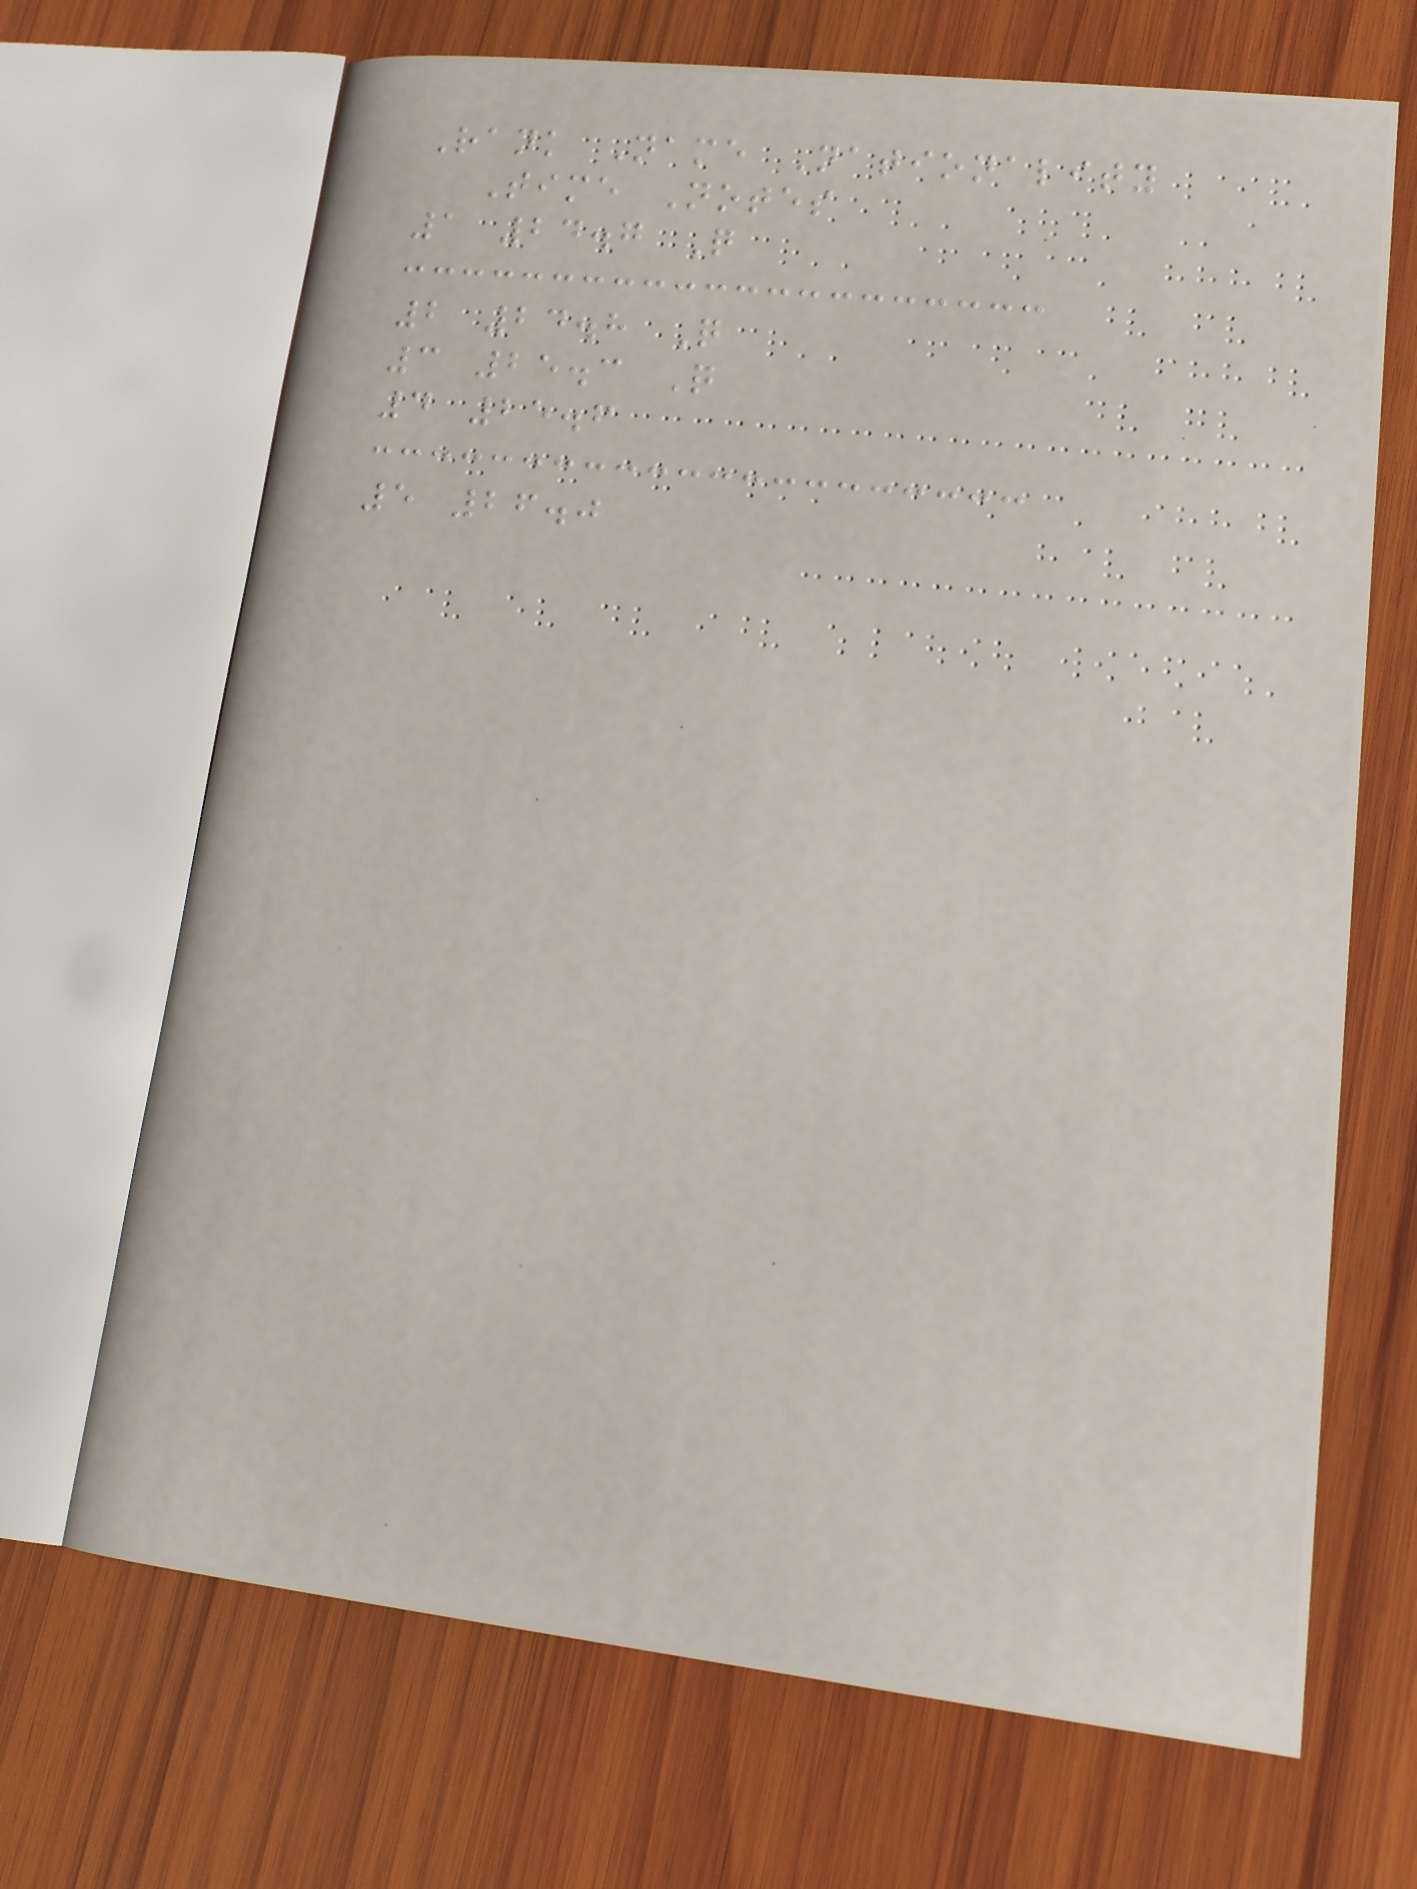Rank Name Nationality
Time Notes
1 24.7 Q
2 24.8 Q
3 25.3 Q
4 25.6
5 26.0
